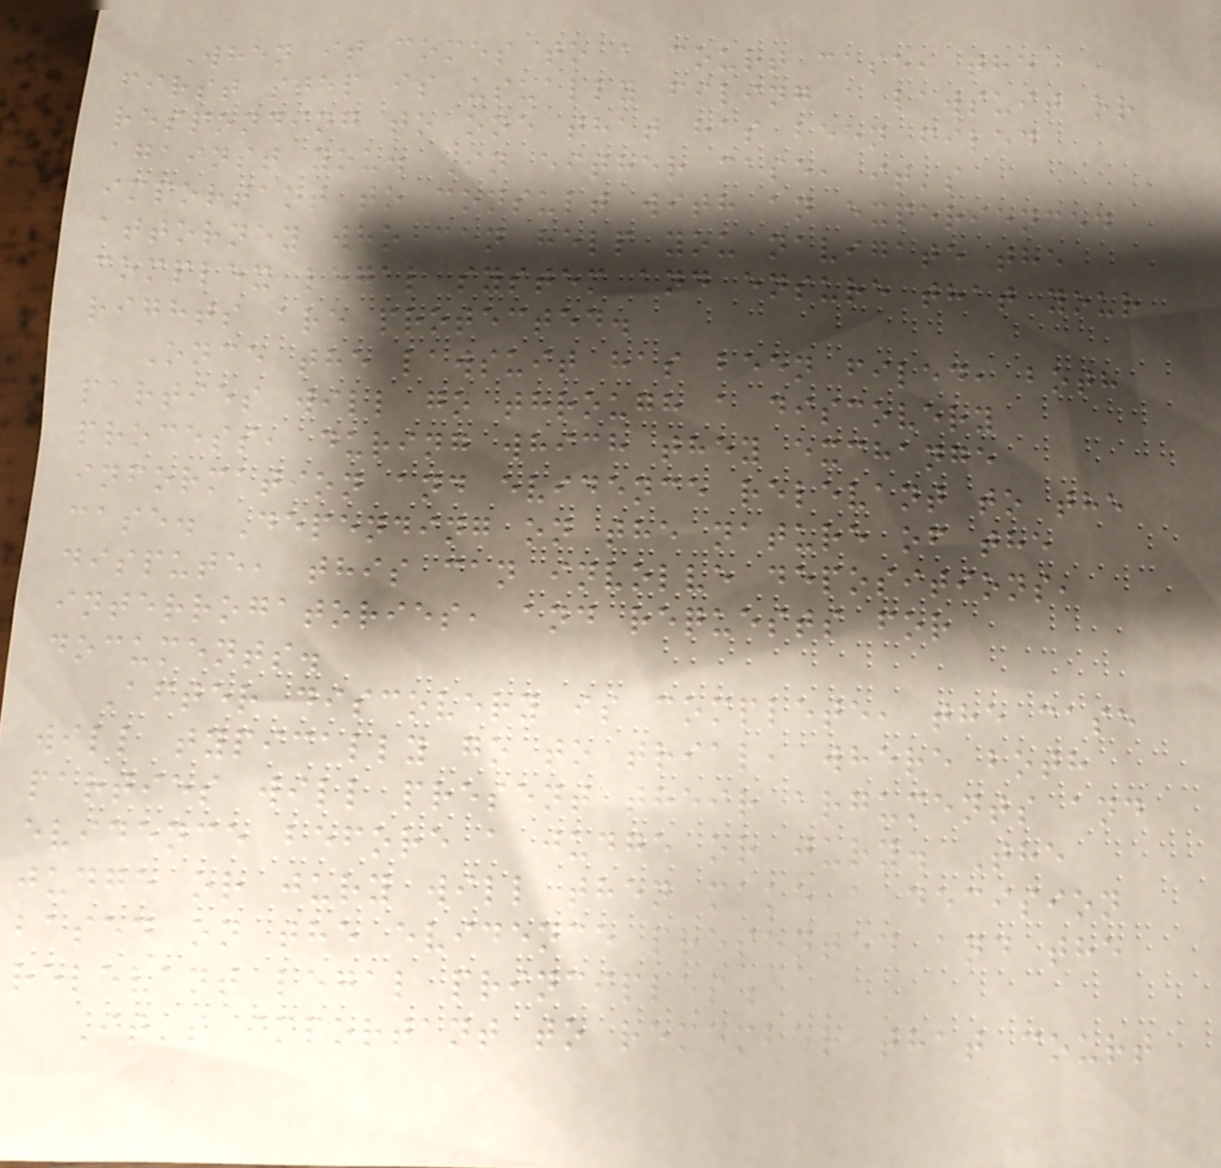When it comes to a court case, the
first step is usually filing a lawsuit or
responding to one that has been filed
against you. In either case, it's
important to consult with an experienced
attorney who can help you navigate the
complex legal system and ensure that your
rights are protected.
Once the lawsuit has been filed, both
parties will go through a discovery
process, during which they exchange
information and evidence relevant to the
case. Depending on the nature of the
dispute, this can involve depositions,
interrogatories, and requests for
documents.
After discovery is complete, the case
will typically go to trial, where both
parties will present their arguments and
evidence before a judge or jury. The
judge or jury will then make a decision
based on the evidence presented and the
relevant legal principles.
It's important to remember that court
